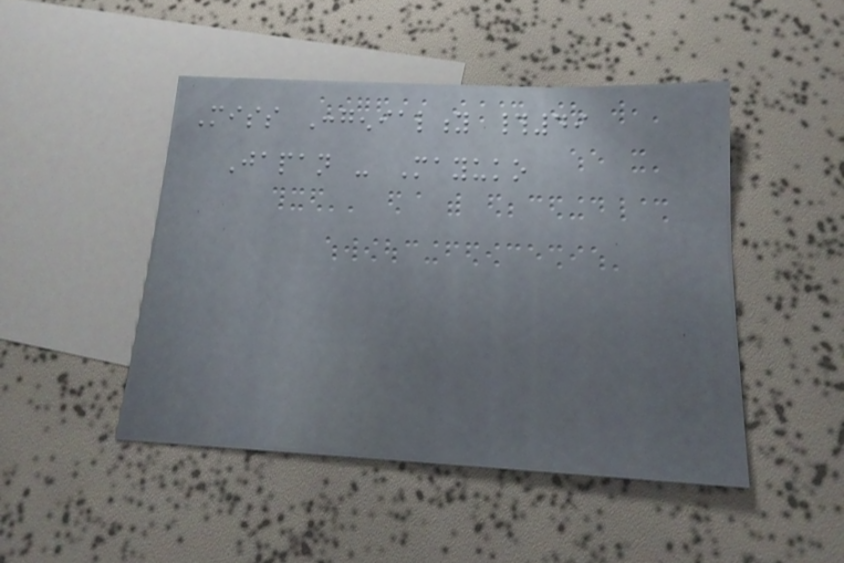Miss Congeniality #49
Japan - Mayuko
